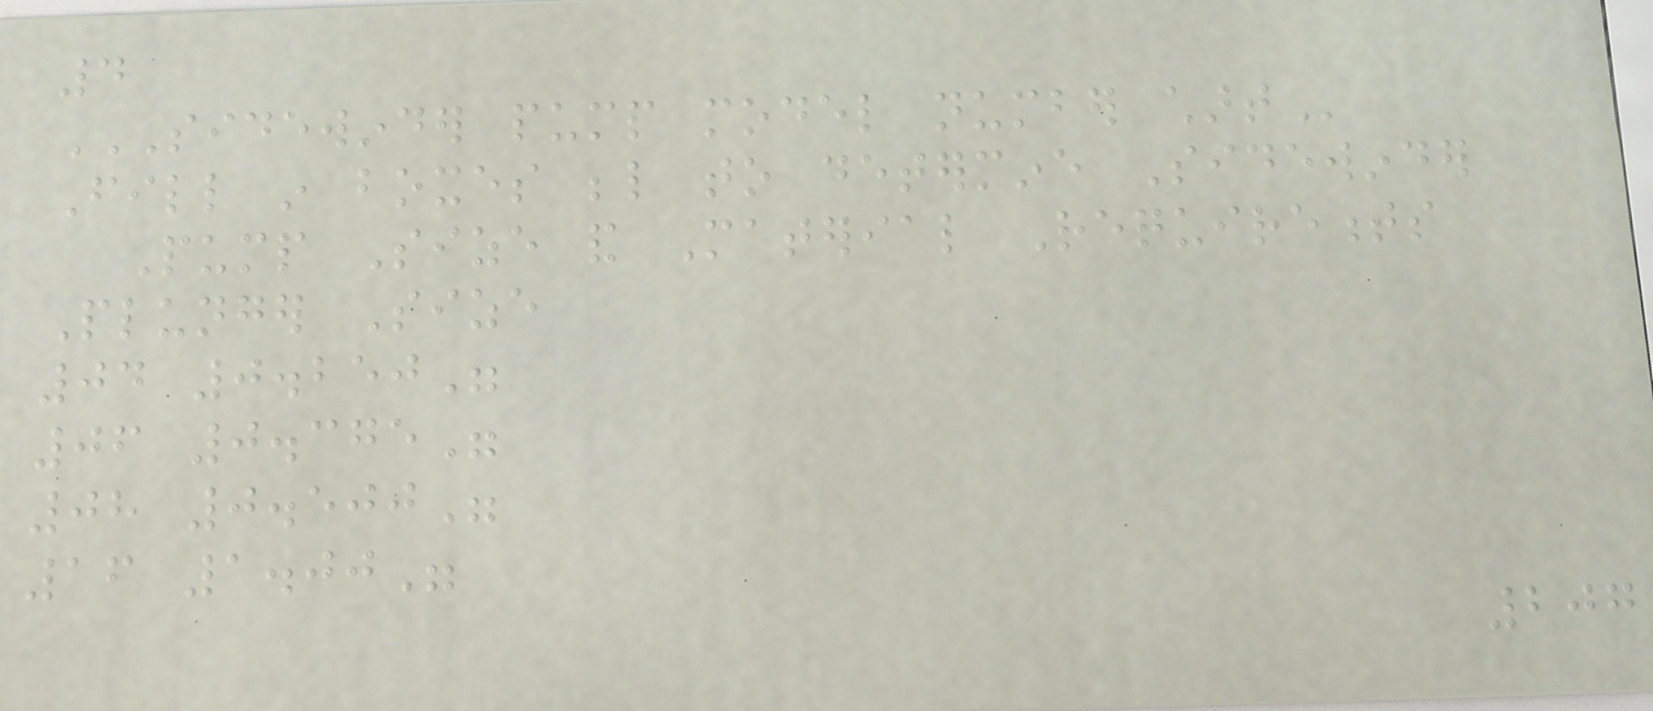4
SIDEWINDER PUMP MODEL NUMBER CHART
Fill in boxes below to determine Sidewinder
Pump Size and Material Requirements
Plunger Size
04 0.250"
06 0.375"
08 0.500"
16 1.00"
207
